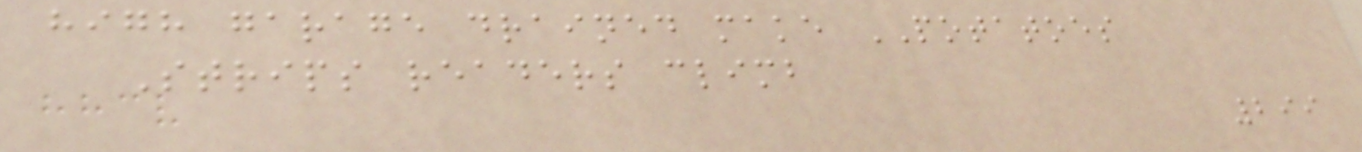high garage drained make POTATOES
Strips readers climb
299
